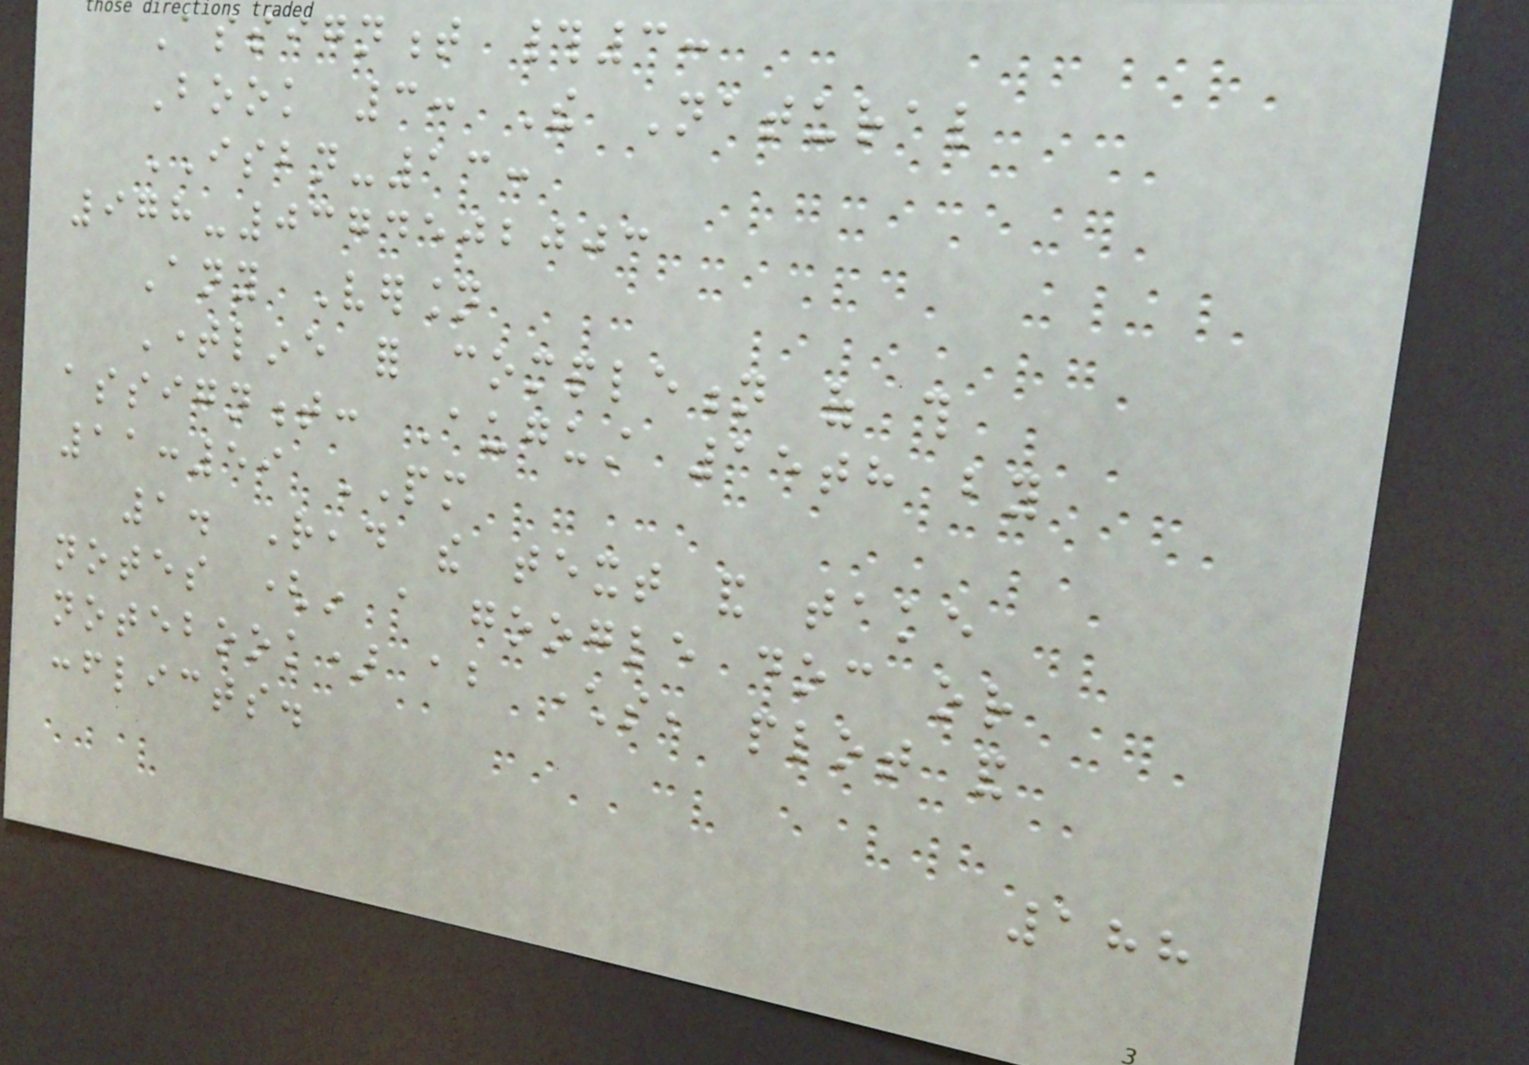Assignment #3:
Book 3: The Natural
ISBN-13:
978-0374502003
Any Version
Timeline for completion of this
assignment: August 15th by
11:59 PM
1. Read the text and take
notes (in a google doc or
notebook) about characters, plot and
conflicts.
188
